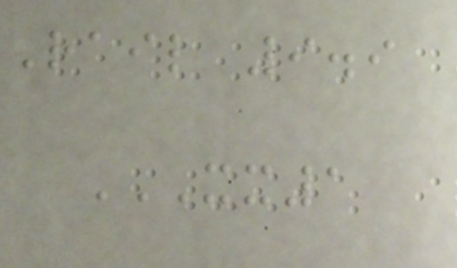Rail 9.9
XX1
